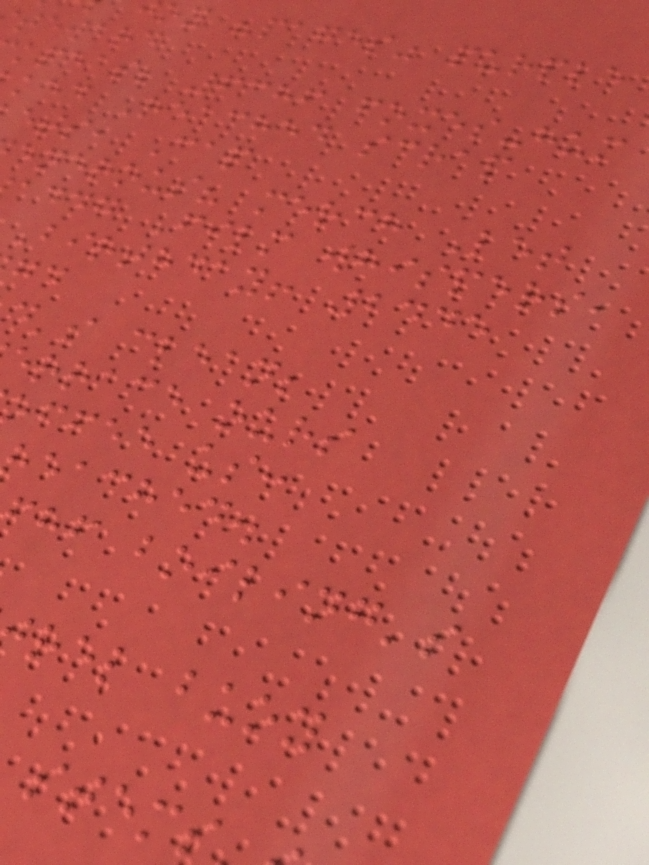oy "pages" purple
teward
kpeas; 6386 foxes-hum
ked Reached scrap
ets, Cap
enerous? merch Let
addg Film whispers,
Birthday! 2445
d's clean;
errace ours
ffee us:
eached.
hf boiling's
rel buoy
